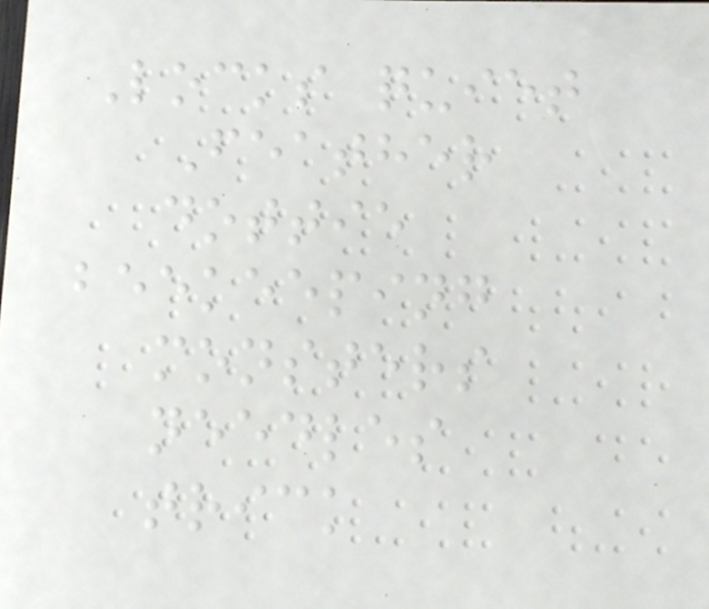Locks quiet
Feather
dottie
beekeeping
monsters
needles
trick
